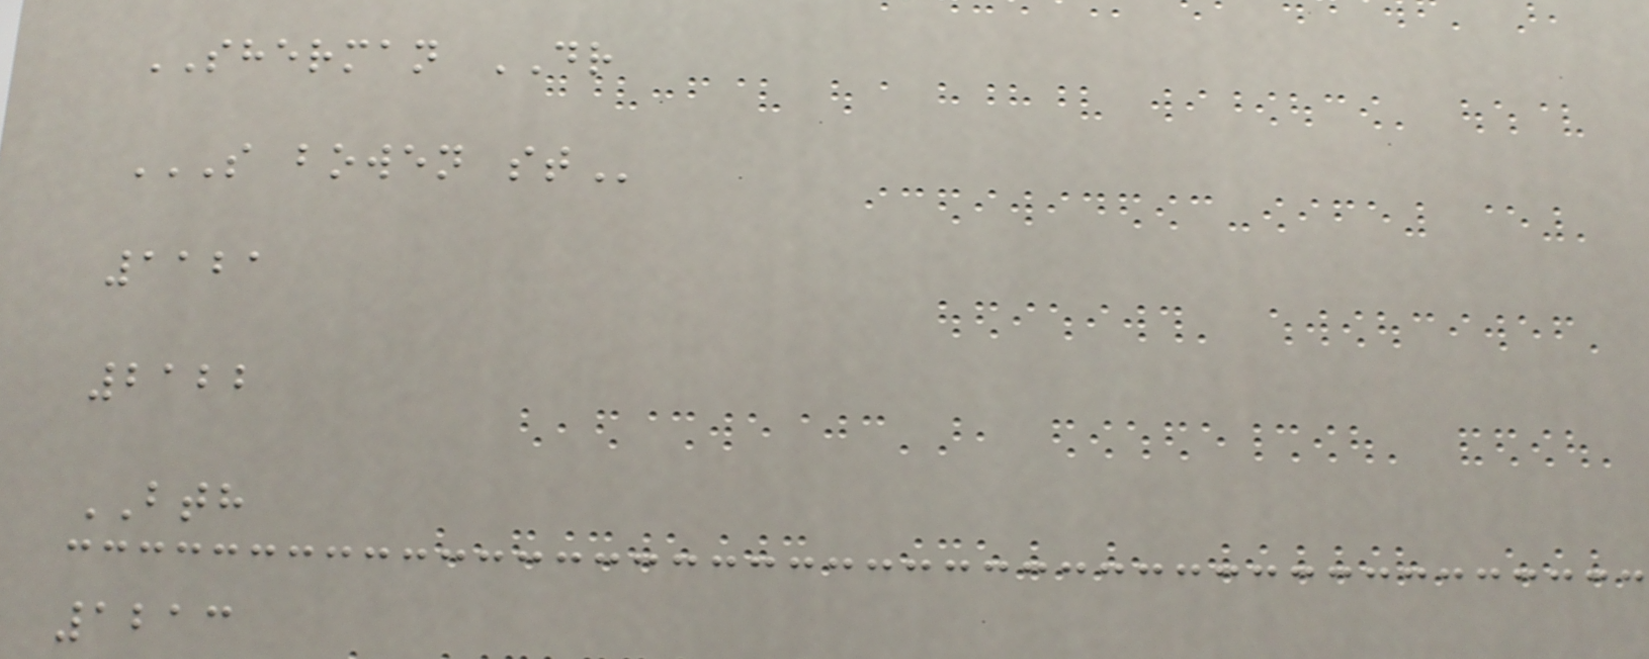SHERMAN DR
S BOWEN ST
1121
2122
BTH
1213
